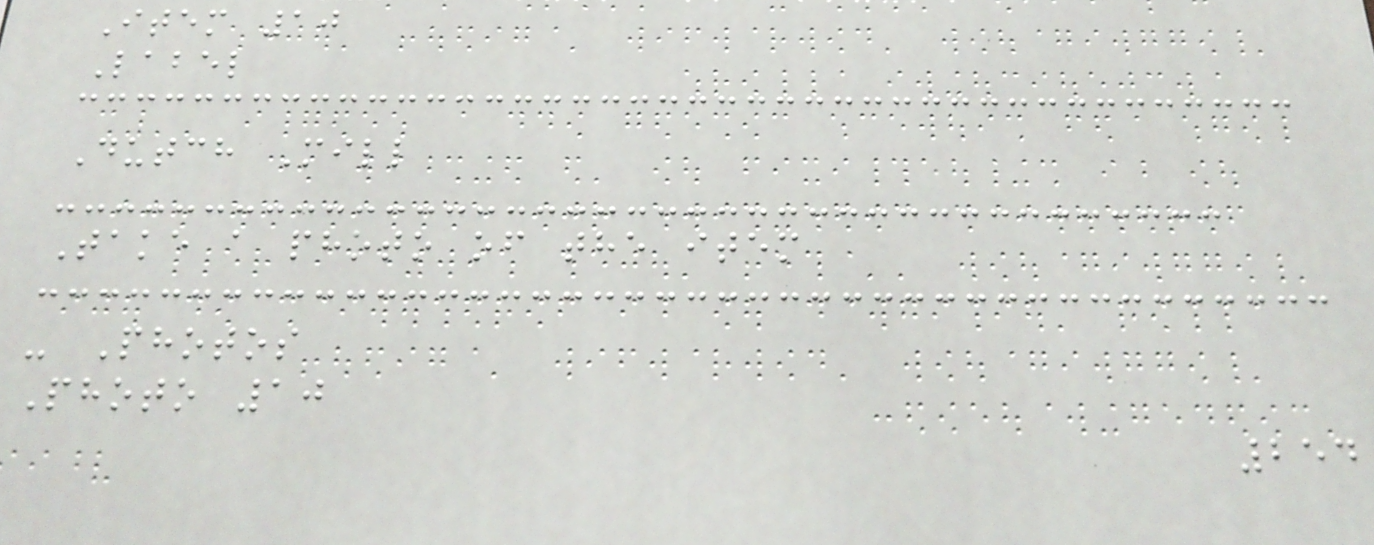Item 10
Label
Dutch Mill
Take a photo of the item
- Photos
Photo 10
254
